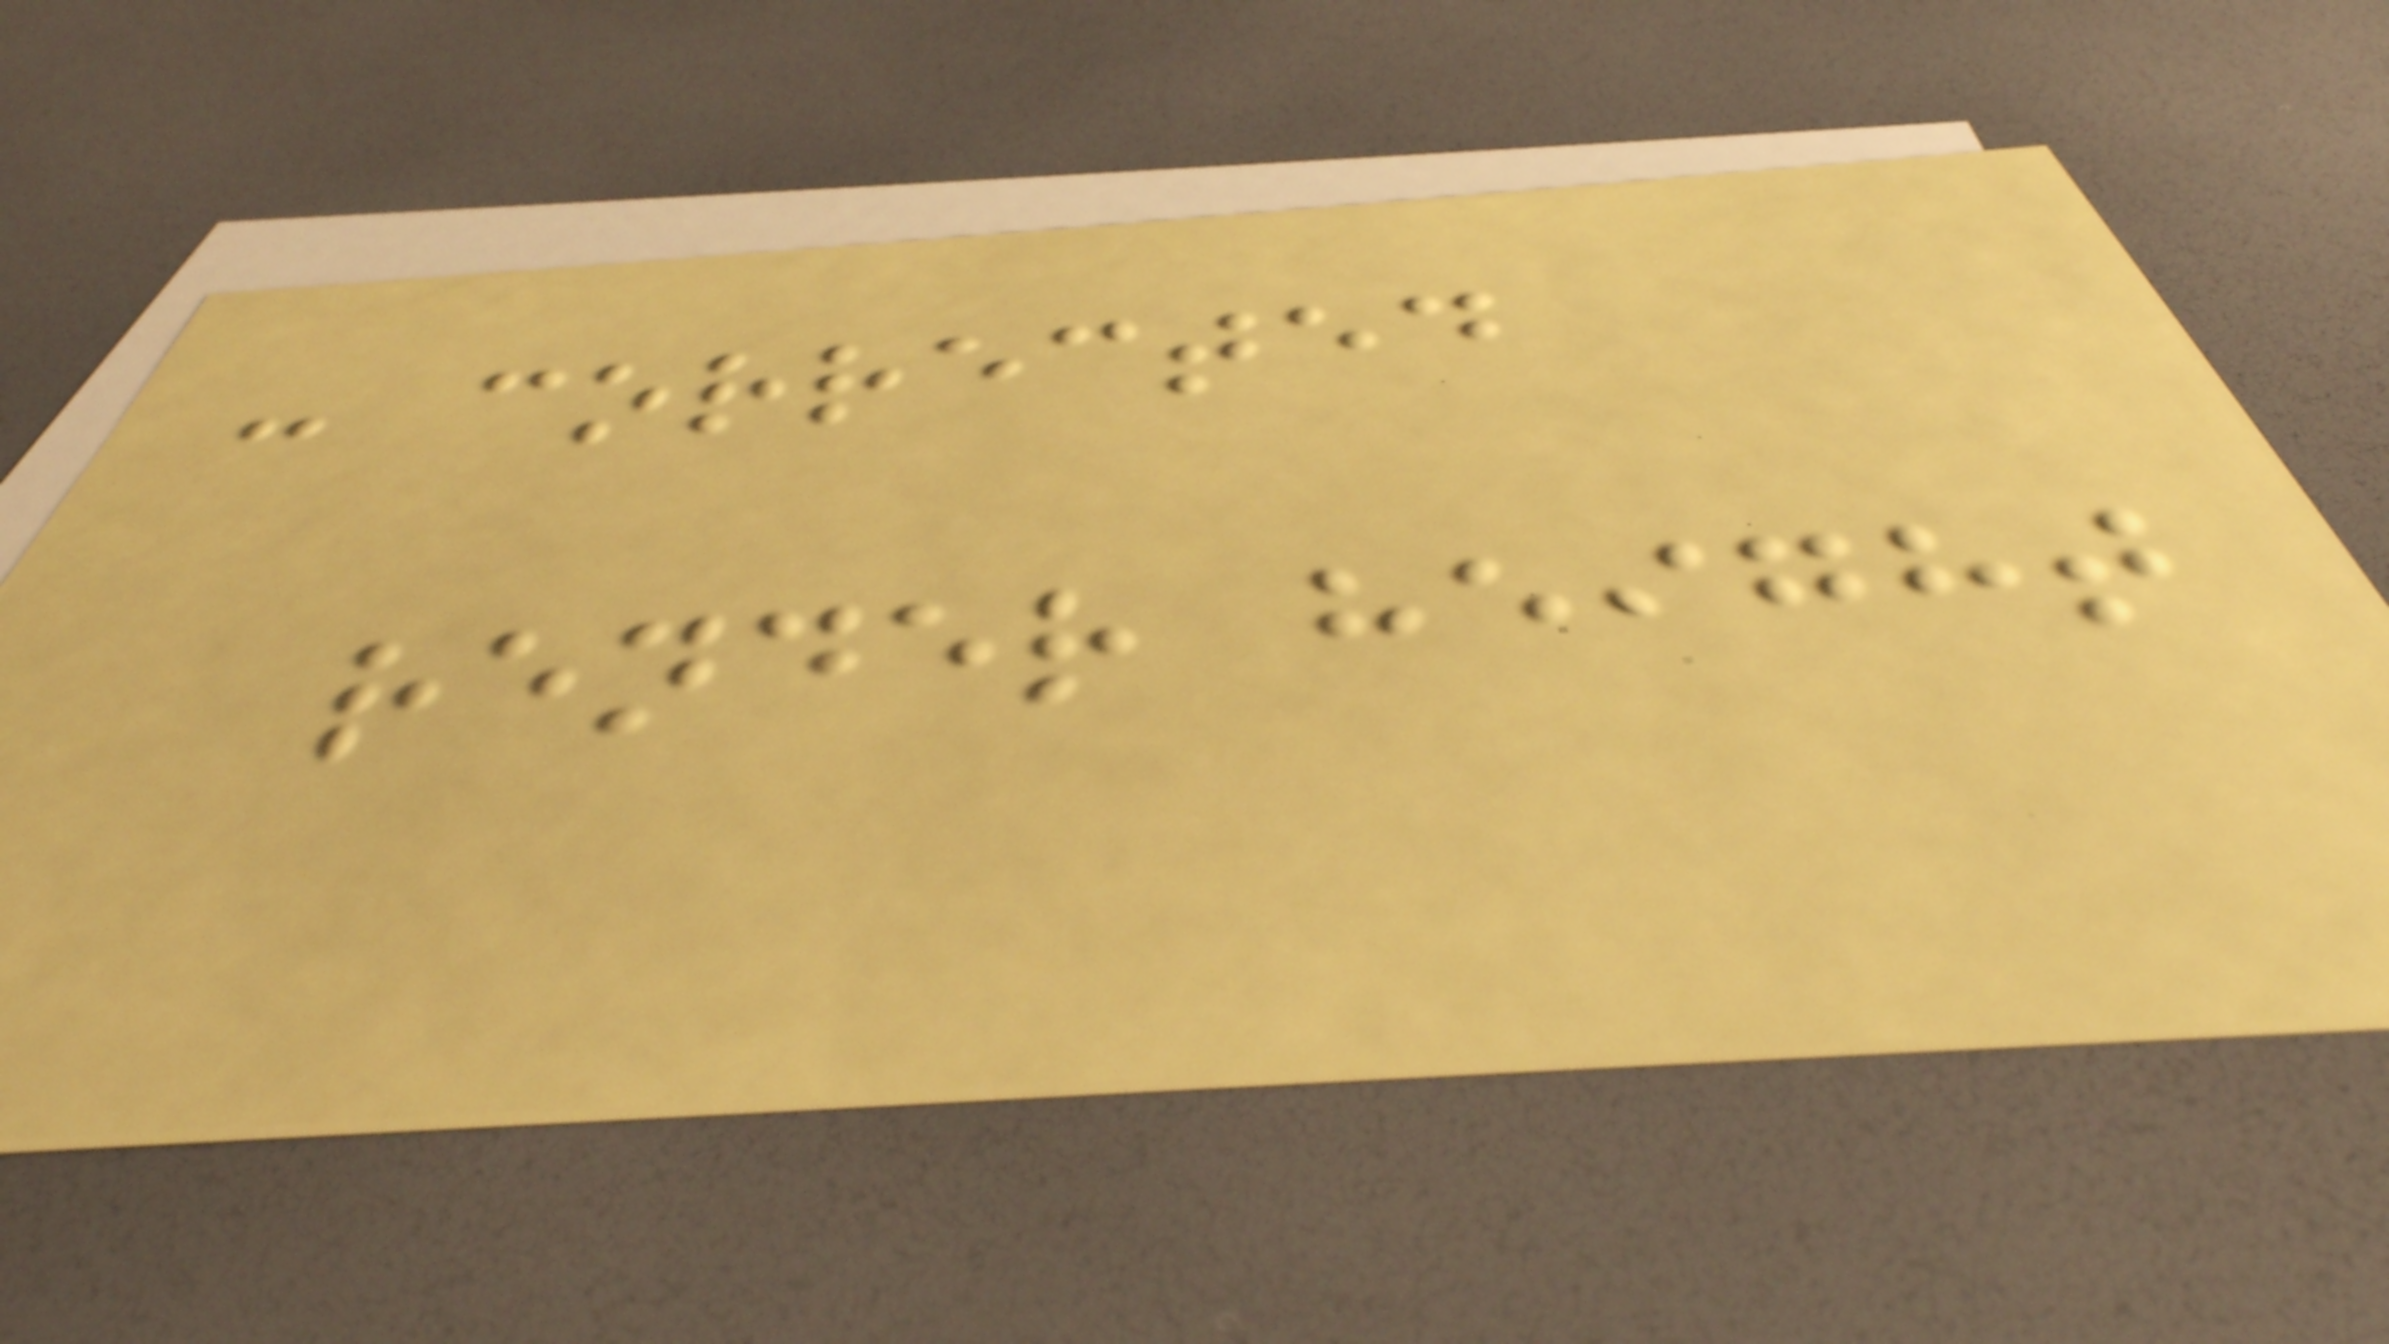: corrected
render height
